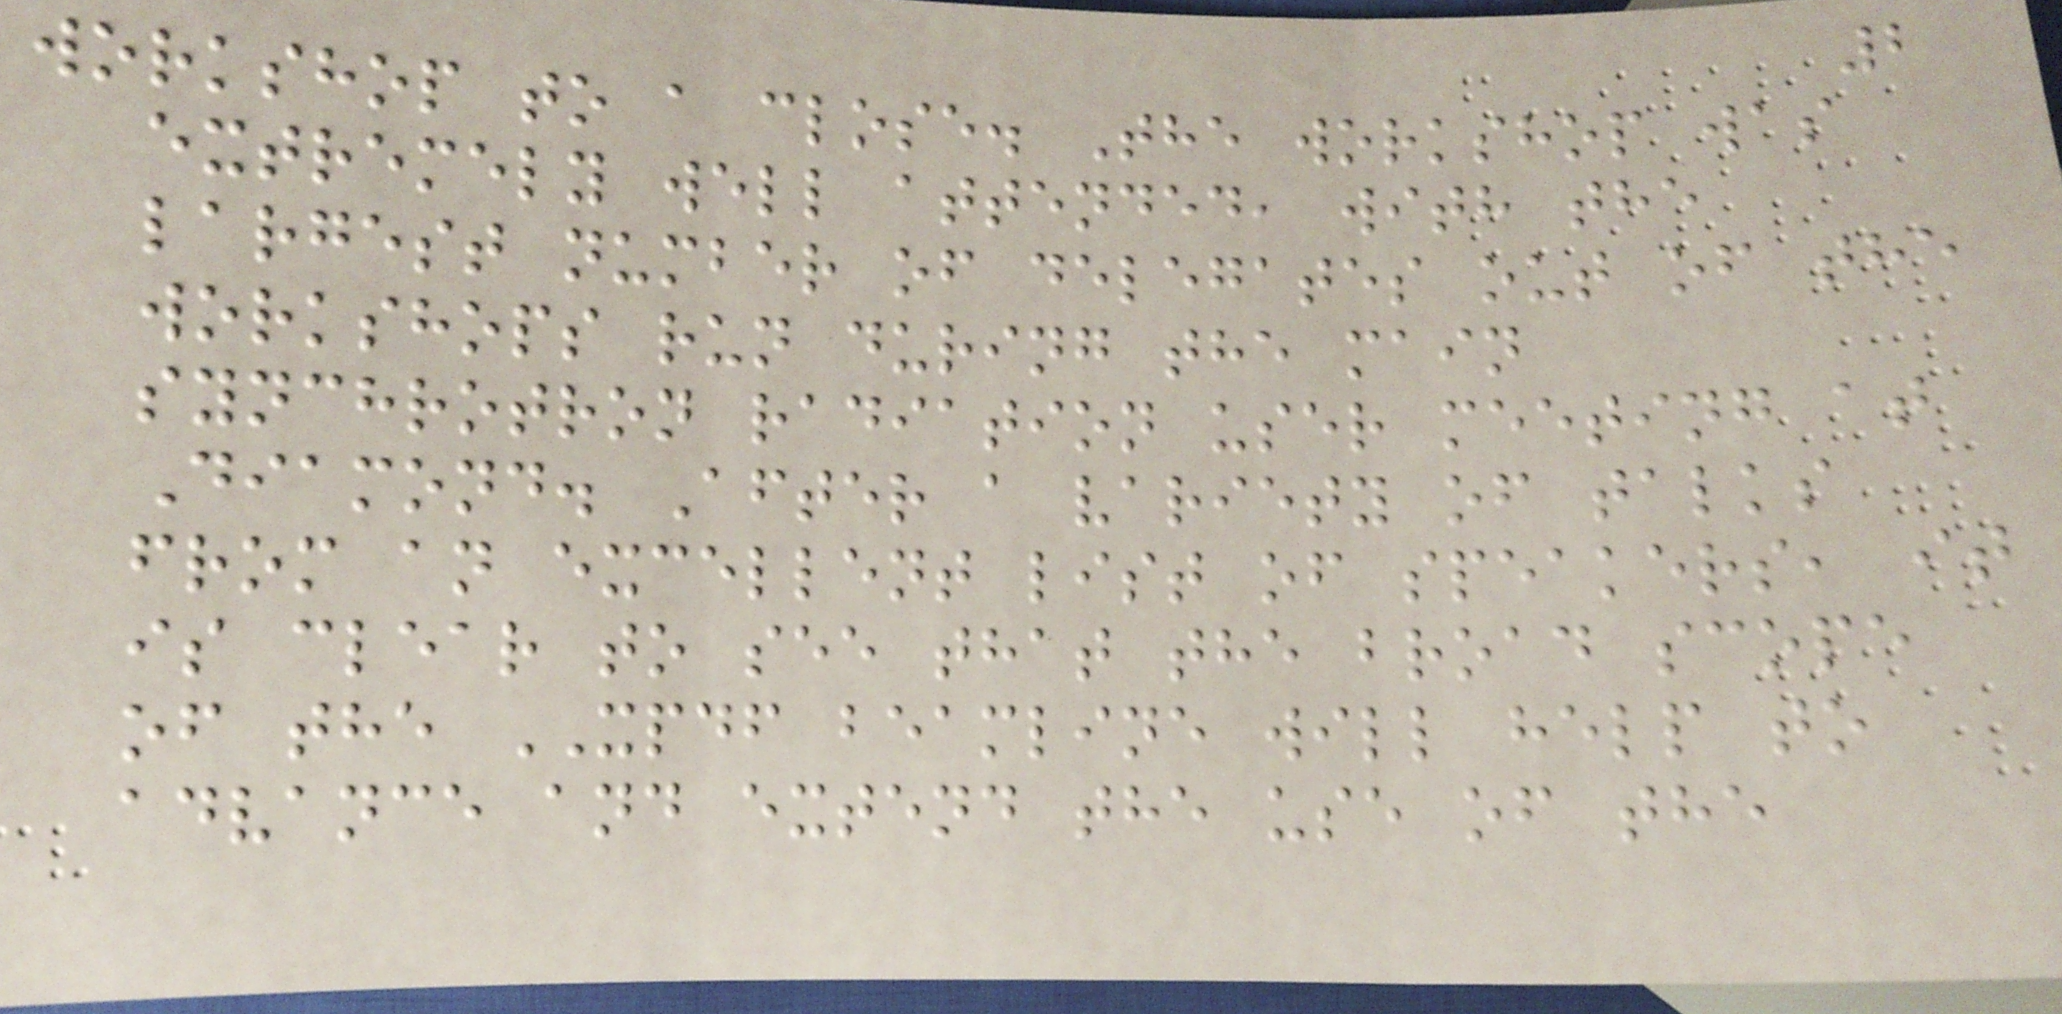2
workshop to a close. The workshop was
extremely well attended, with the
largest number of delegates out of the
workshops run during the main
synchrotron radiation user meeting at
Diamond. After a variety of talks
from an excellent list of speakers, it
is clear to see that the broad scope
of the XPDF beamline will help to
advance and extend the use of the
